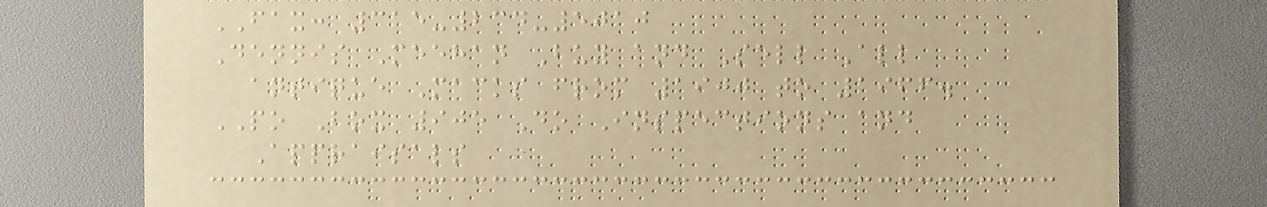FAX: 315-234-5010
Dennis Meehan Buy and Sell All
antique Macks from 1900 to 1966.
PO Box 905 Do Inspections and
Appraisals
